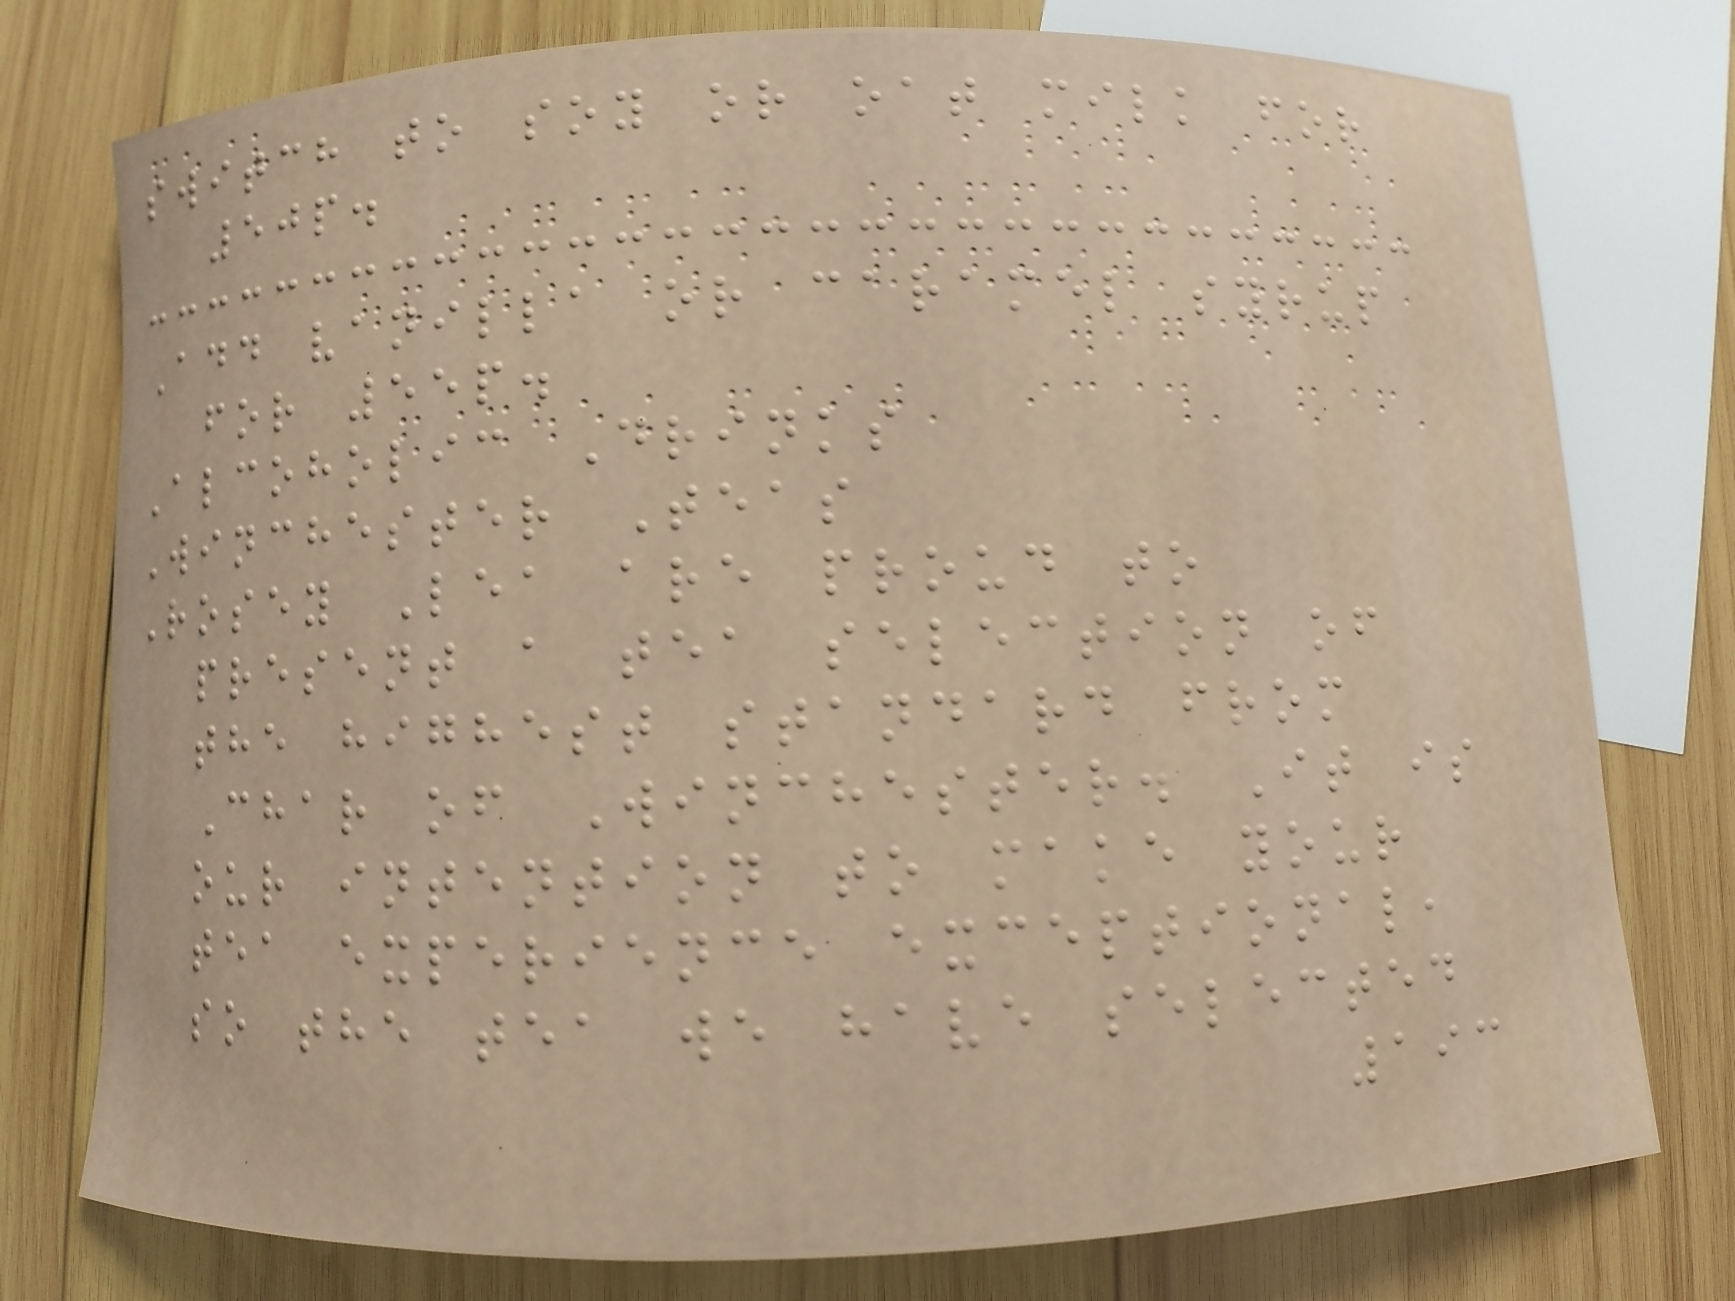switch to soy or oat milk for
50p.
Add vanilla or caramel syrup
for 55p.
Alcoholic Drinks
Winchester Teas
Rosey Lea are proud to
present a tea selection of
the highest standard from
Char of Winchester. It is
our intention to make your
tea experience exceptional,
so the tea we have selected
193
